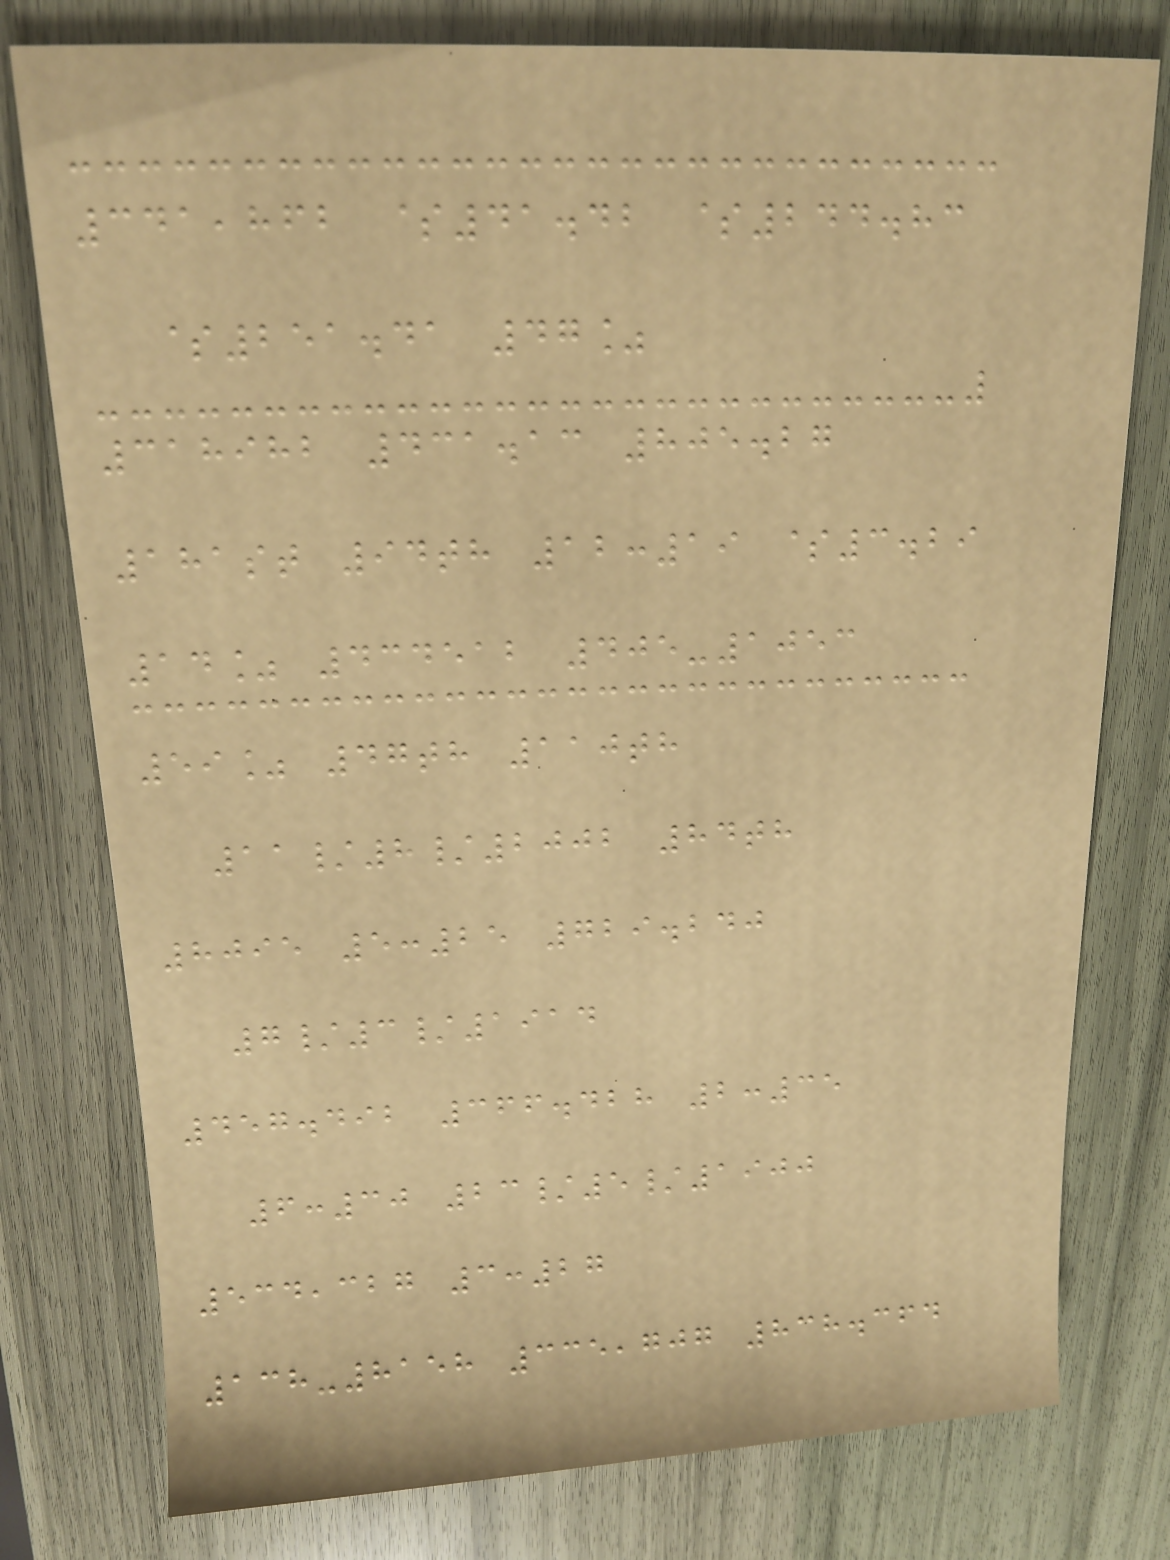341,862 $41.42 $244.83
$251.41 47%
318982 431.13 805.27
181st 94th 12:19 $3.29
14% 434512 405-1053
59% 47th 110th
11/8/2002 84th
8095 5:25 729.240
7/3/1914
457.492 366.428 2:35
6:30 23/5/1900
534,327 3:27
138-8158 335,707 838.364
